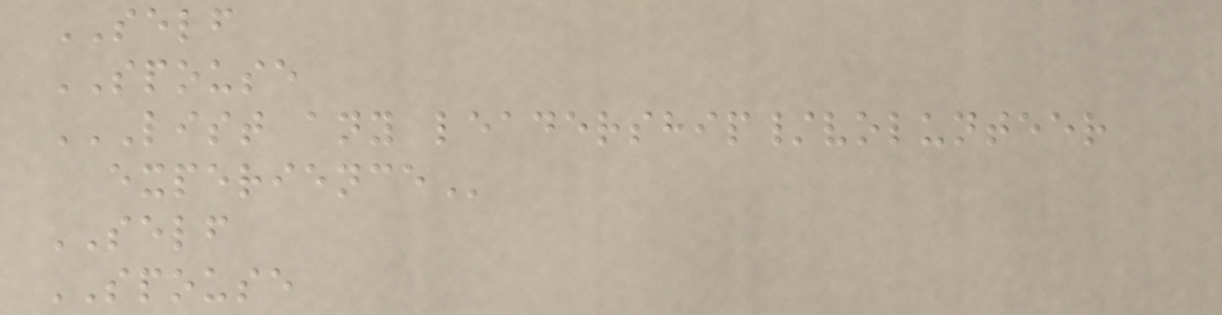SELF
SPOUSE
LIST ANY LEADERSHIP/VOLUNTEER
EXPERIENCE
SELF
SPOUSE
